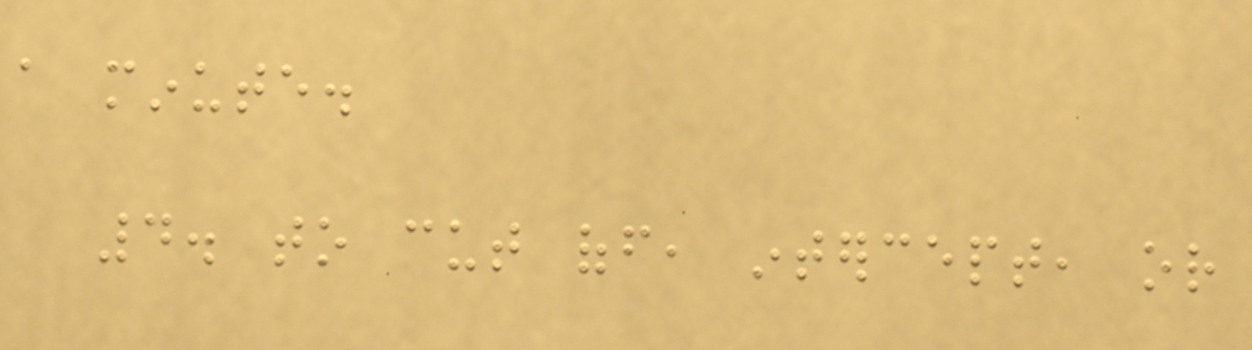a minute.
4. to cut off, intercept, or
